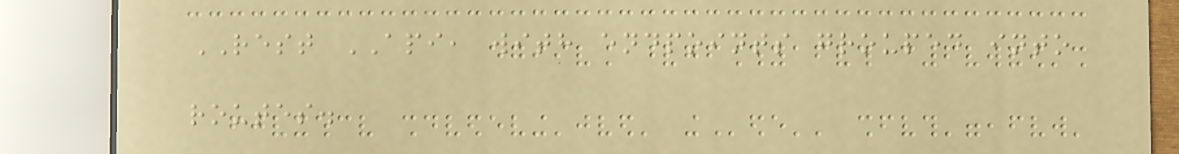REST API, with endpoints grouped into
routes.
